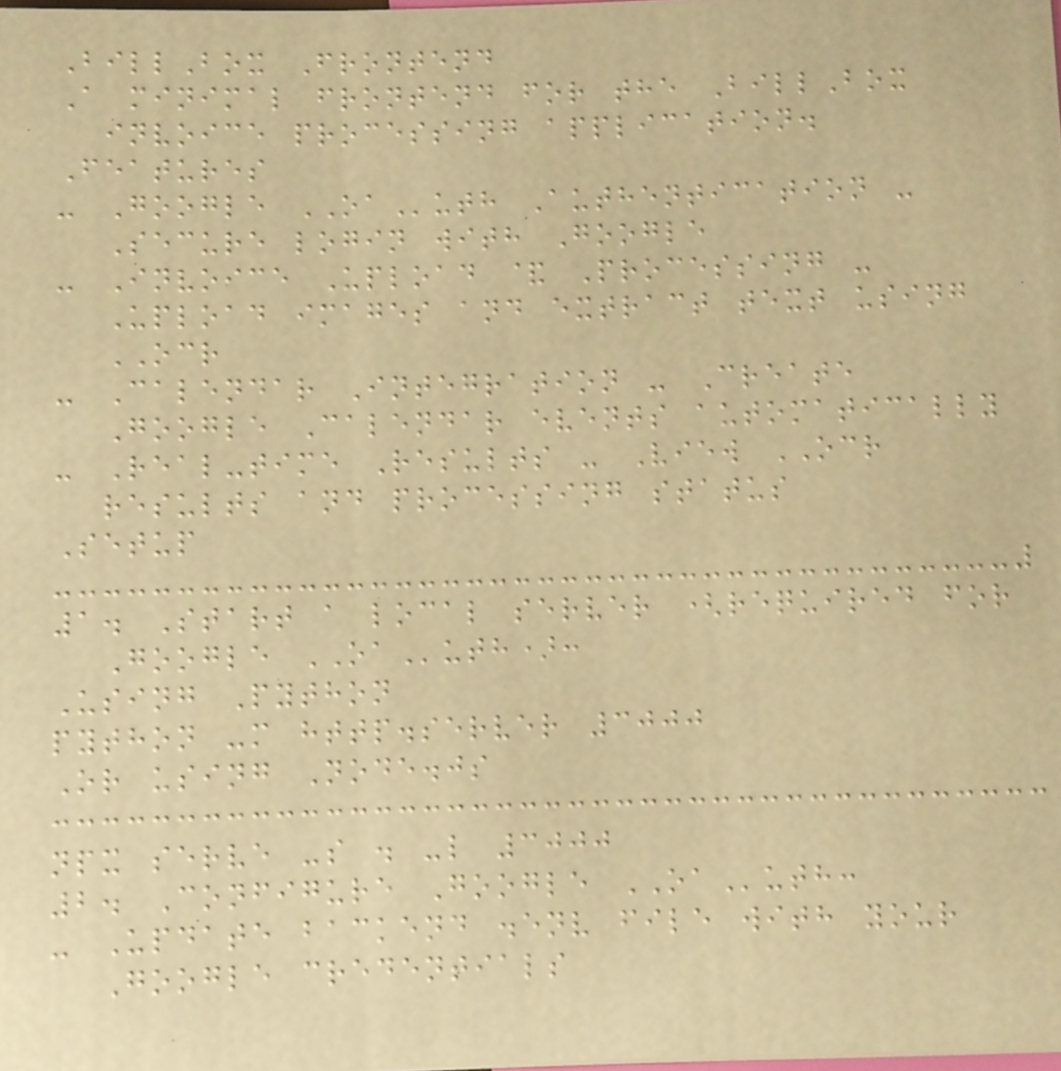BillBox Frontend
A minimal frontend for the BillBox
invoice processing application.
Features
- Google OAuth Authentication -
Secure login with Google
- Invoice Upload & Processing -
Upload images and extract text using
OCR
- Calendar Integration - Create
Google Calendar events automatically
- Real-time Results - View OCR
results and processing status
Setup
1. Start a local server (required for
Google OAuth):
Using Python
python -m http.server 3000
Or using Node.js
npx serve -s . -l 3000
2. Configure Google OAuth:
- Update backend .env file with your
Google credentials
